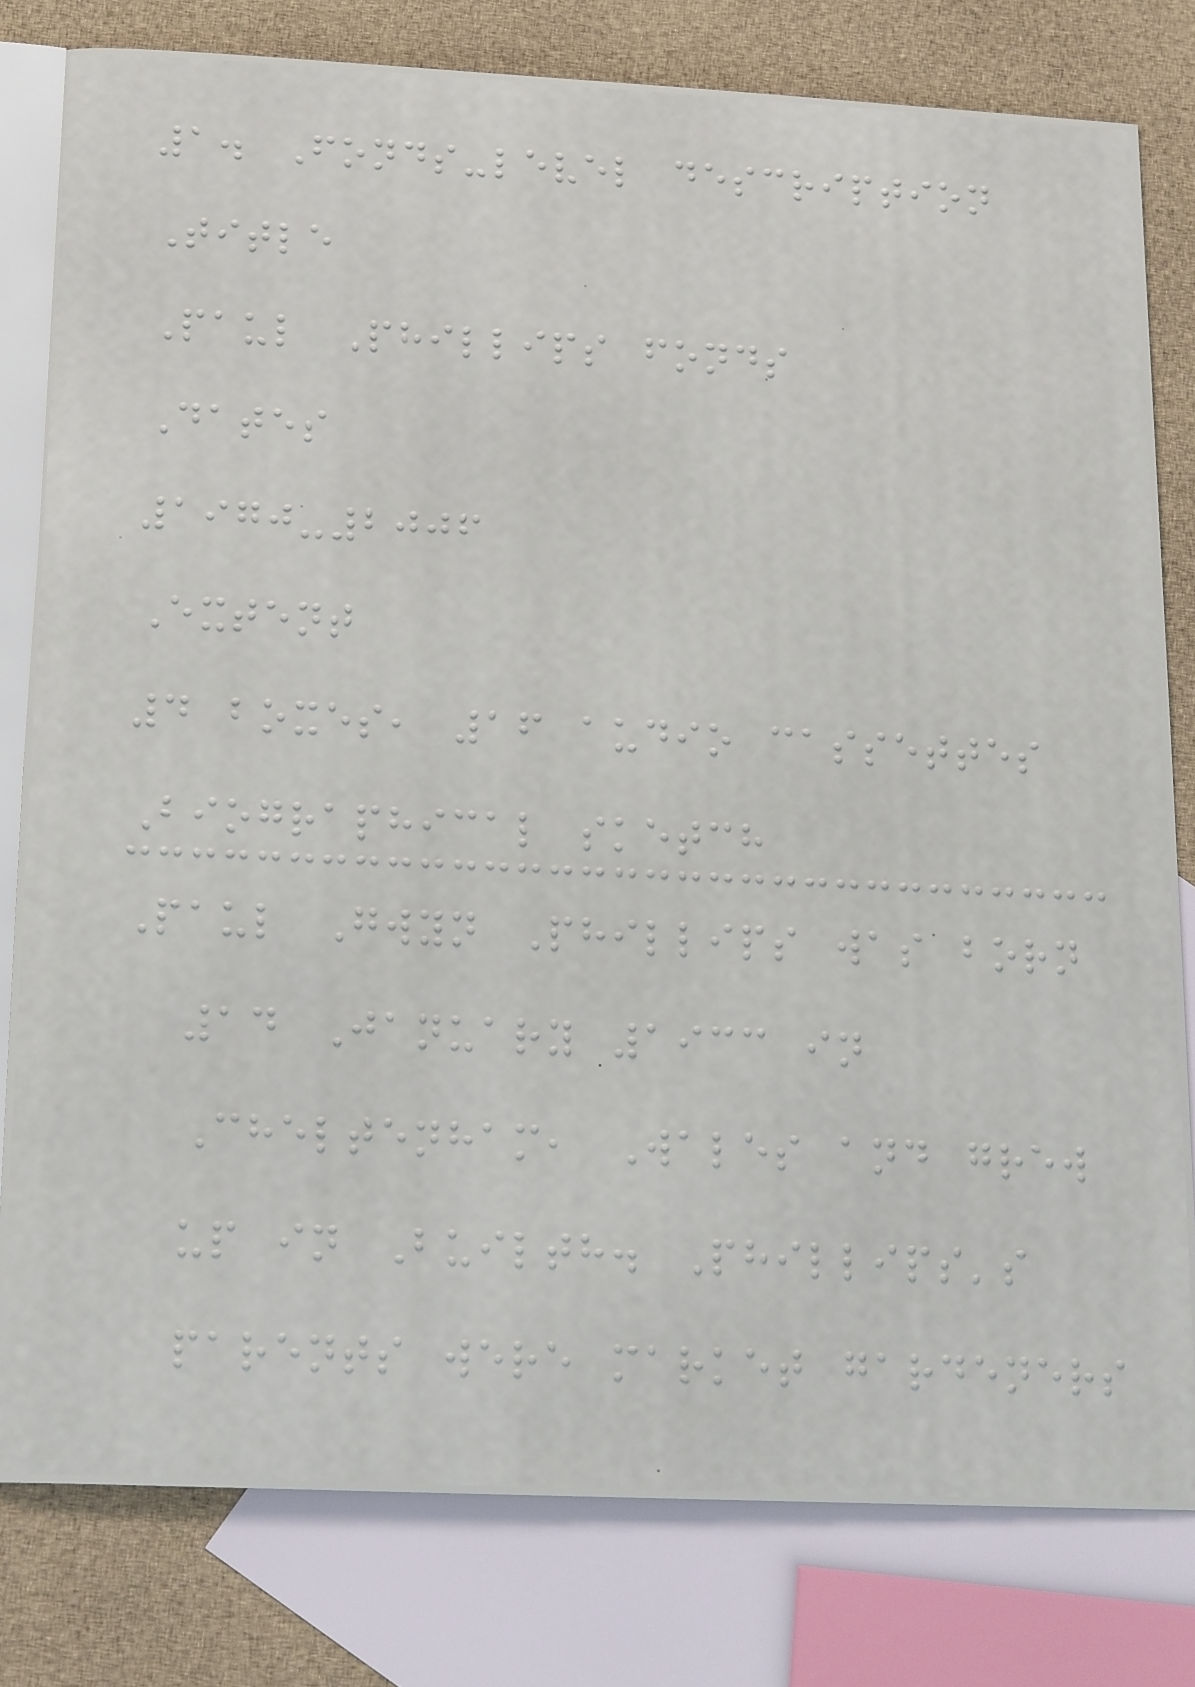1. Fonds-level description
Title
Paul Phillips fonds
Dates
1970-2006
Extent
4 boxes, 16 audio cassettes
Biographical sketch
Paul Gwyn Phillips was born
14 January 1933 in
Cheltenham, Wales and grew
up in Builth. Phillips's
parents were market gardeners
